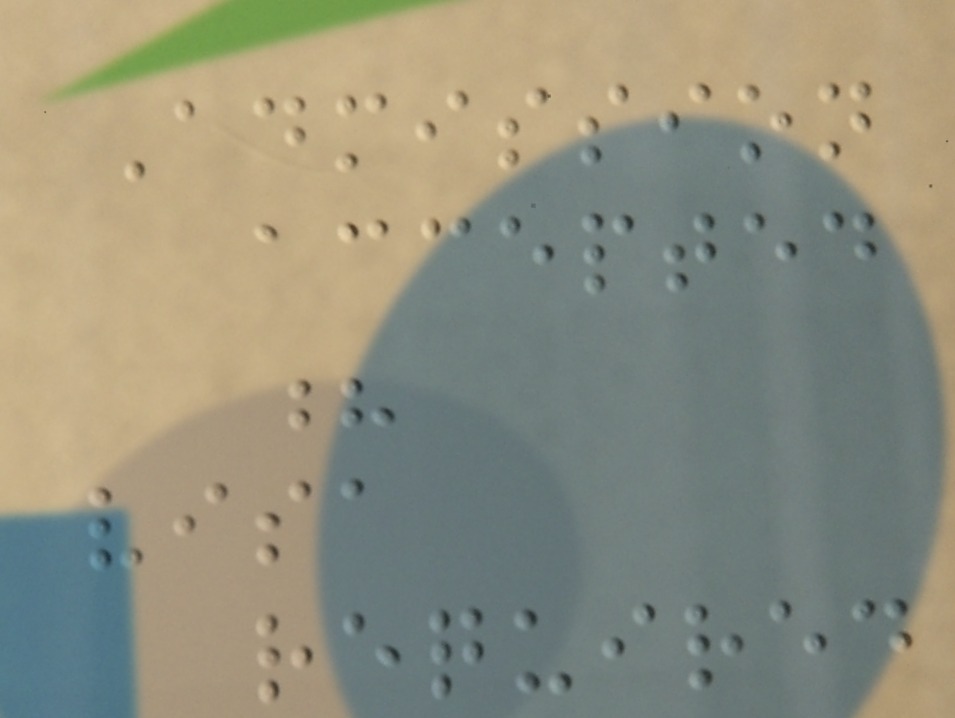Admission
accepted
?
visa
required
